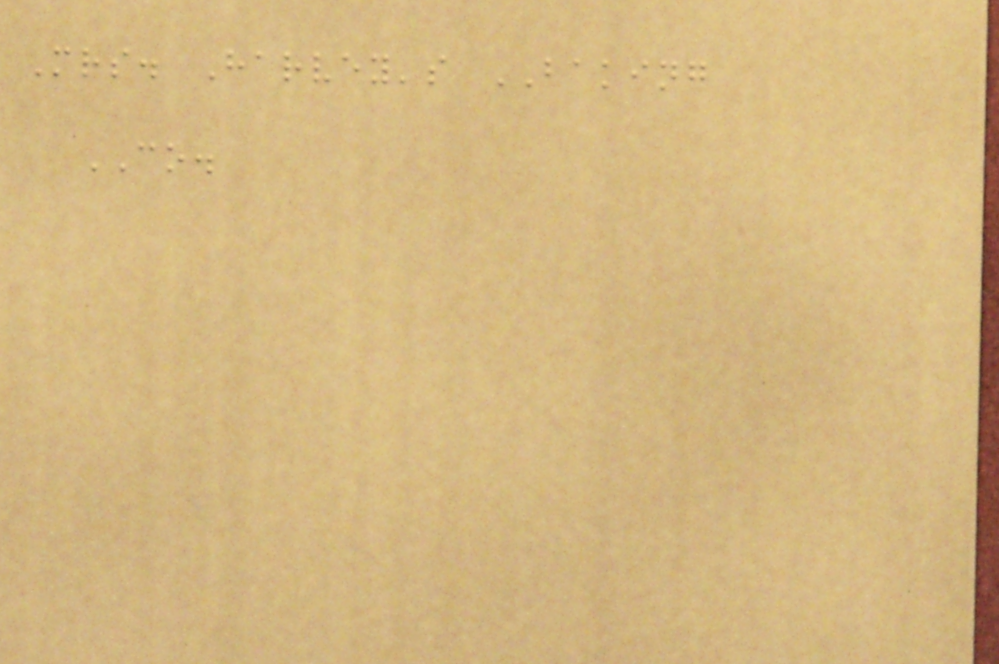Mrs. Harvey's BAKING
CO.
